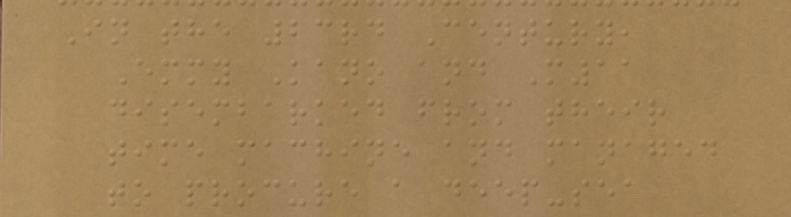In the 23rd Century,
Emmy Kano and M11
disembarked from their
time machine and managed
to procure a deep-sea
